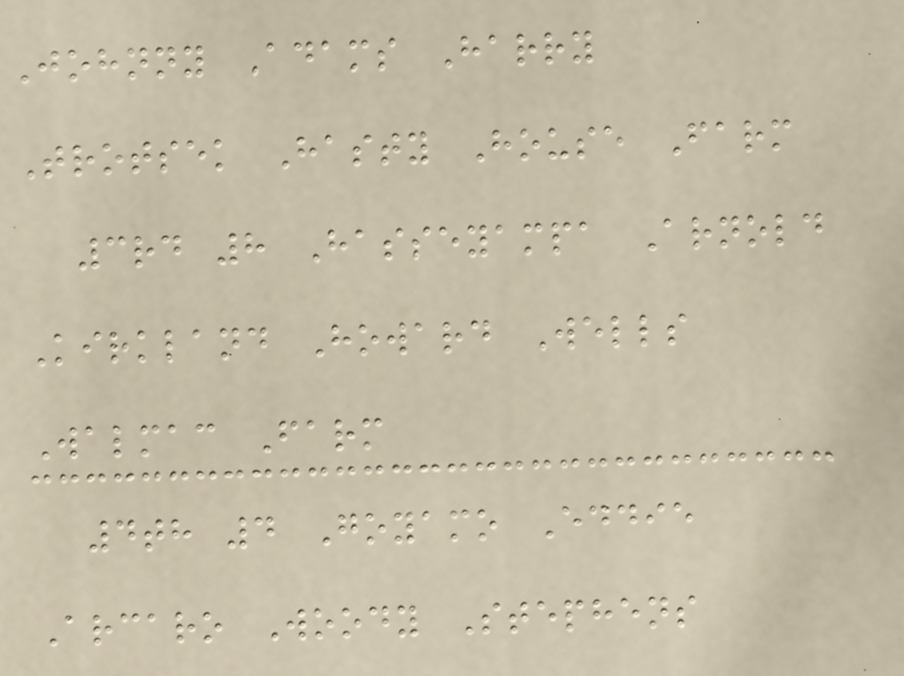Johnny Adams Harry
Trotsek Hasty House Farm
3rd 8 Hasseyampa Arnold
Kirkland Howard Wells
Walmac Farm
4th 4 Goyamo Eddie
Arcaro Woody Stephens
